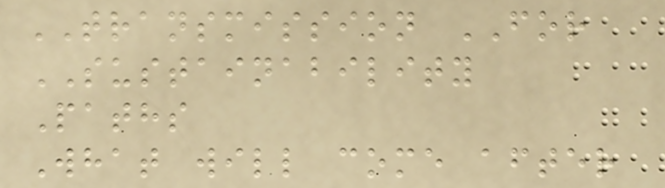TRANSMISSION FOR
SUSTAINABILITY
Paths
What will come after
